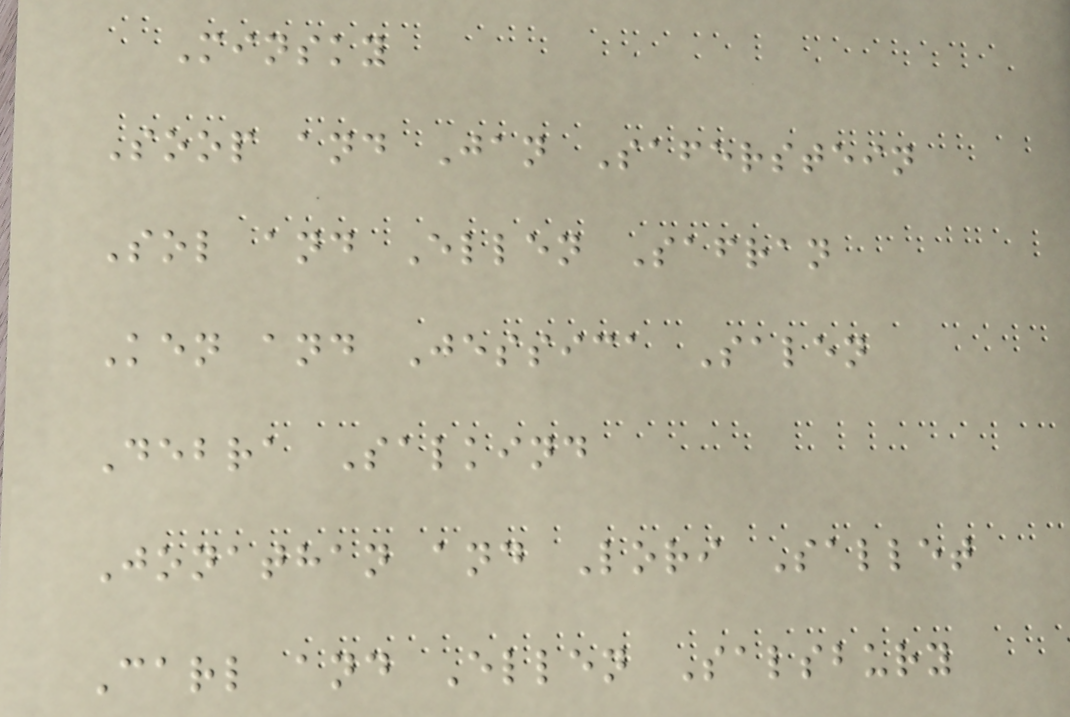Minsky
Soop and Jan Saferstein
Sol and Ellen Safran
Ken and Jessica Salen
Debra Salkind
Jonathan and Lori Sallet
Carl and Ellen Salsbury
